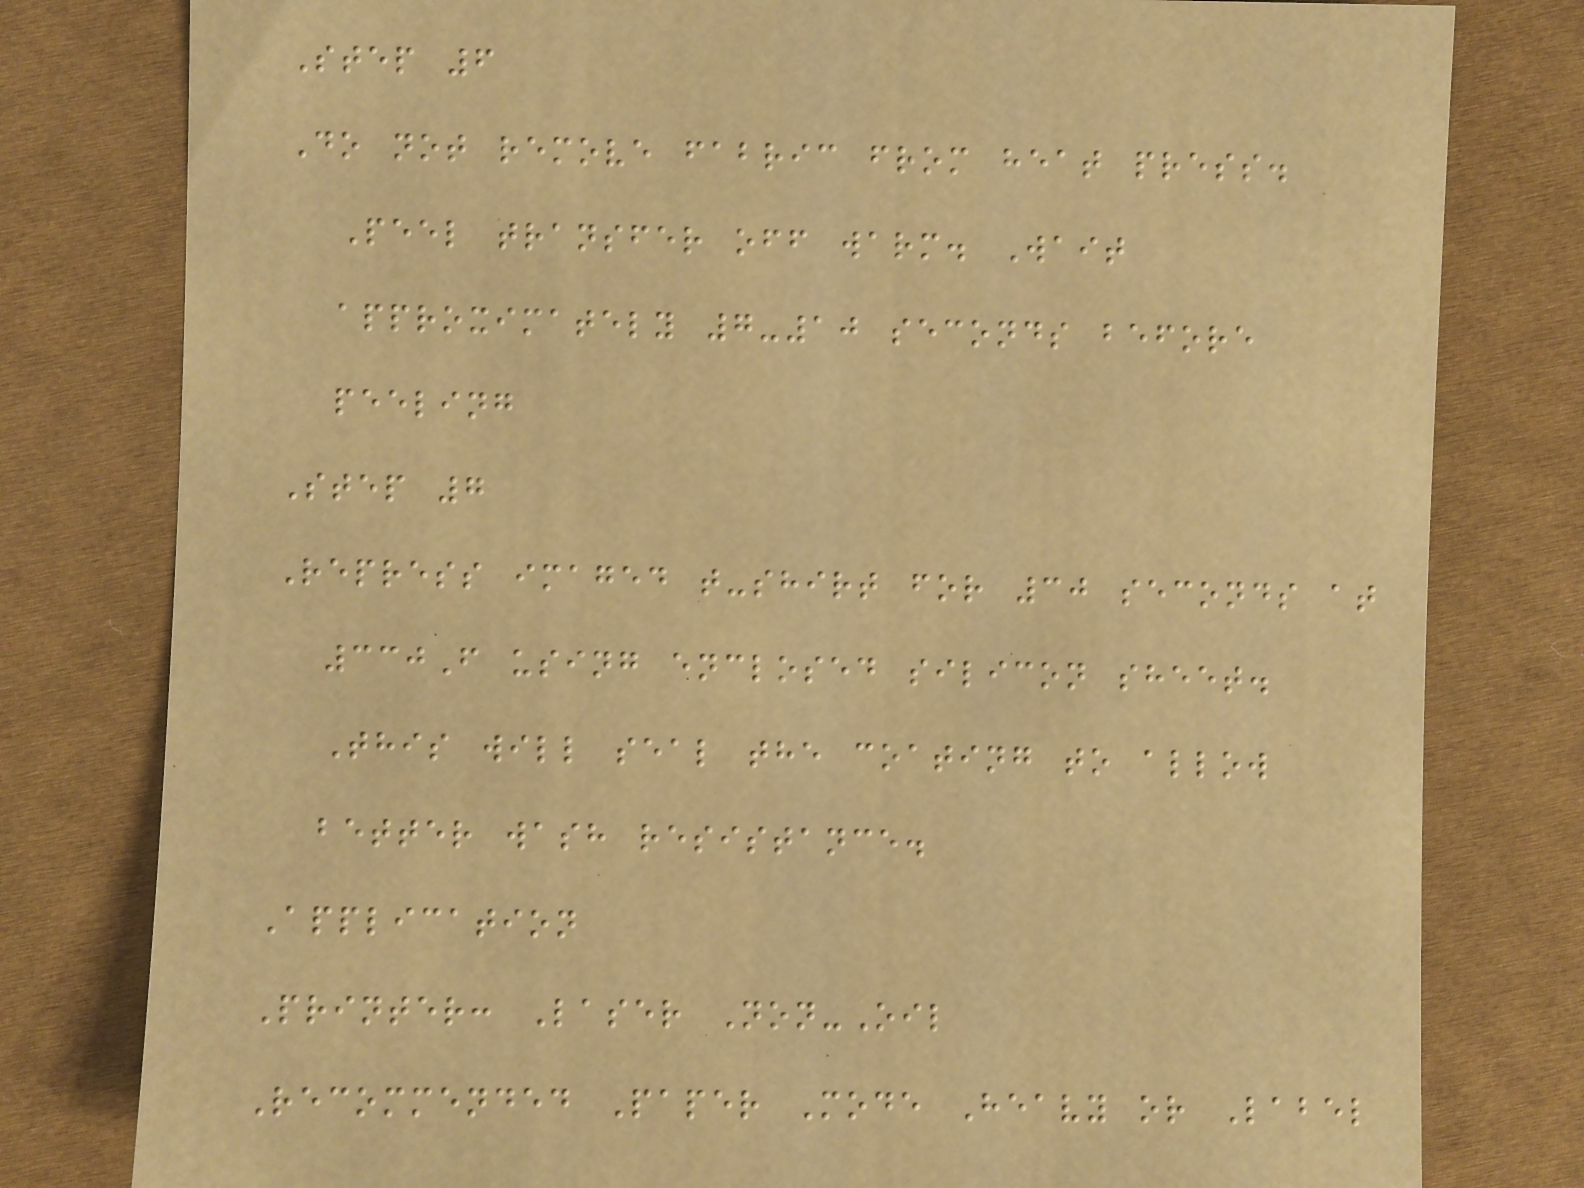Step 6
Do not remove fabric from heat press.
Peel transfer off warm. Wait
approximately 7-10 seconds before
peeling
Step 7
Repress imaged t-shirt for 30 seconds at
330F using enclosed silicon sheet.
This will seal the coating to allow
better wash resistance.
Application
Printer: Laser Non-Oil
Recommended Paper Mode Heavy or Label
